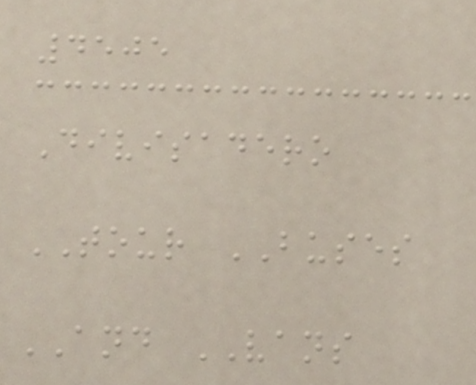4505
Divisadero
TOUR BUSES
AND VANS
